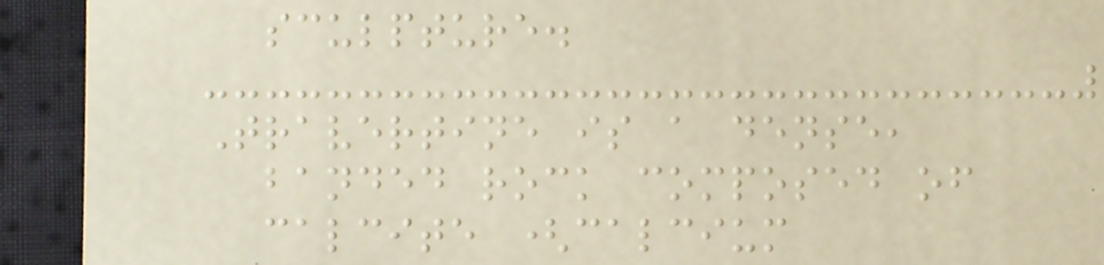sculpture.
Travertine is a dense,
banded rock composed of
calcite (calcium
